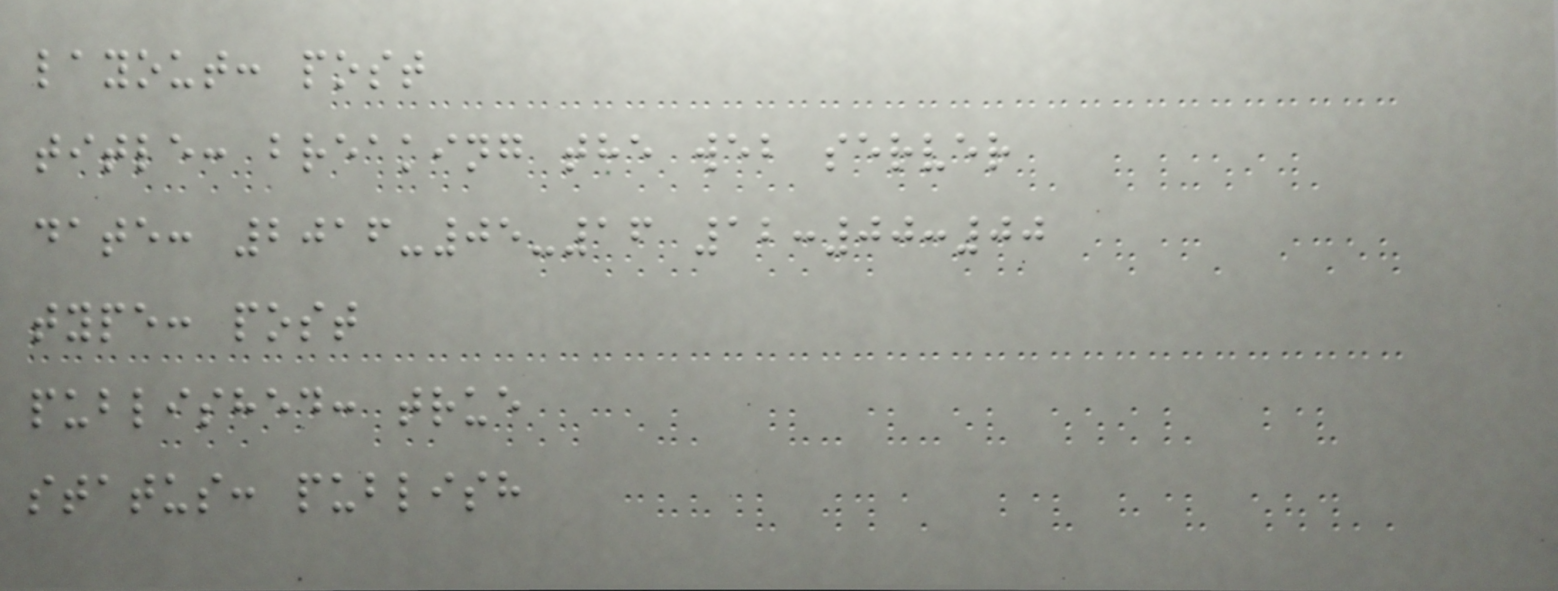layout: post
title: breaking the web server
date: 2016-05-16 12:00:00
type: post
published: true
status: publish
